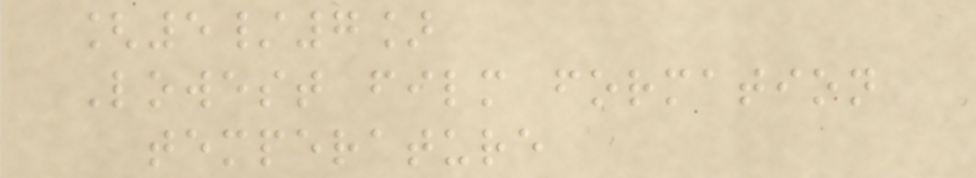[5/7]
Lowest film formation
temperature
